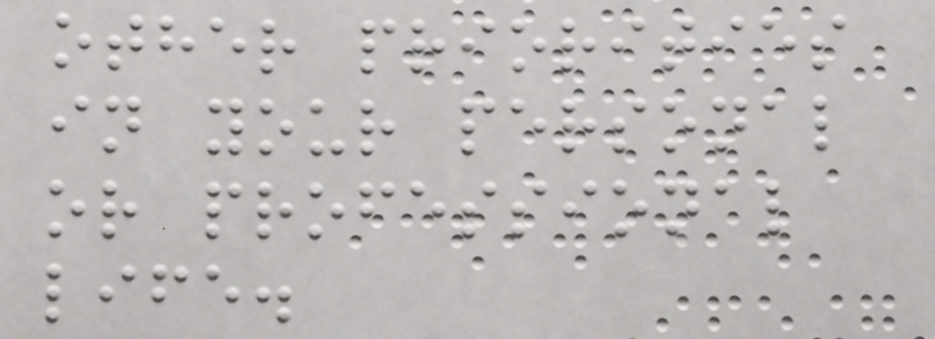other priorities
in your personal
or professional
life.
